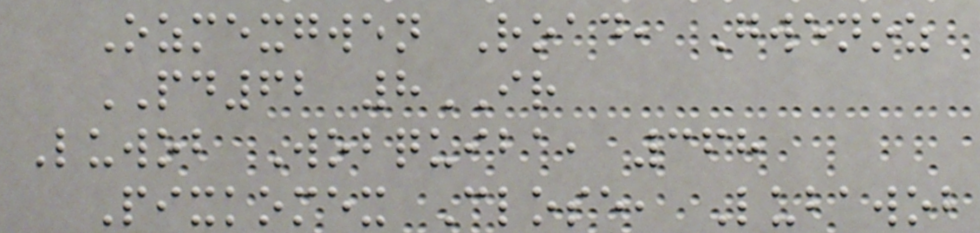Ozmexgwen Road, Gwenoz
PD62 8IR
Luwob Wobquiba, 368
Pixkomex Close, Lubawob
